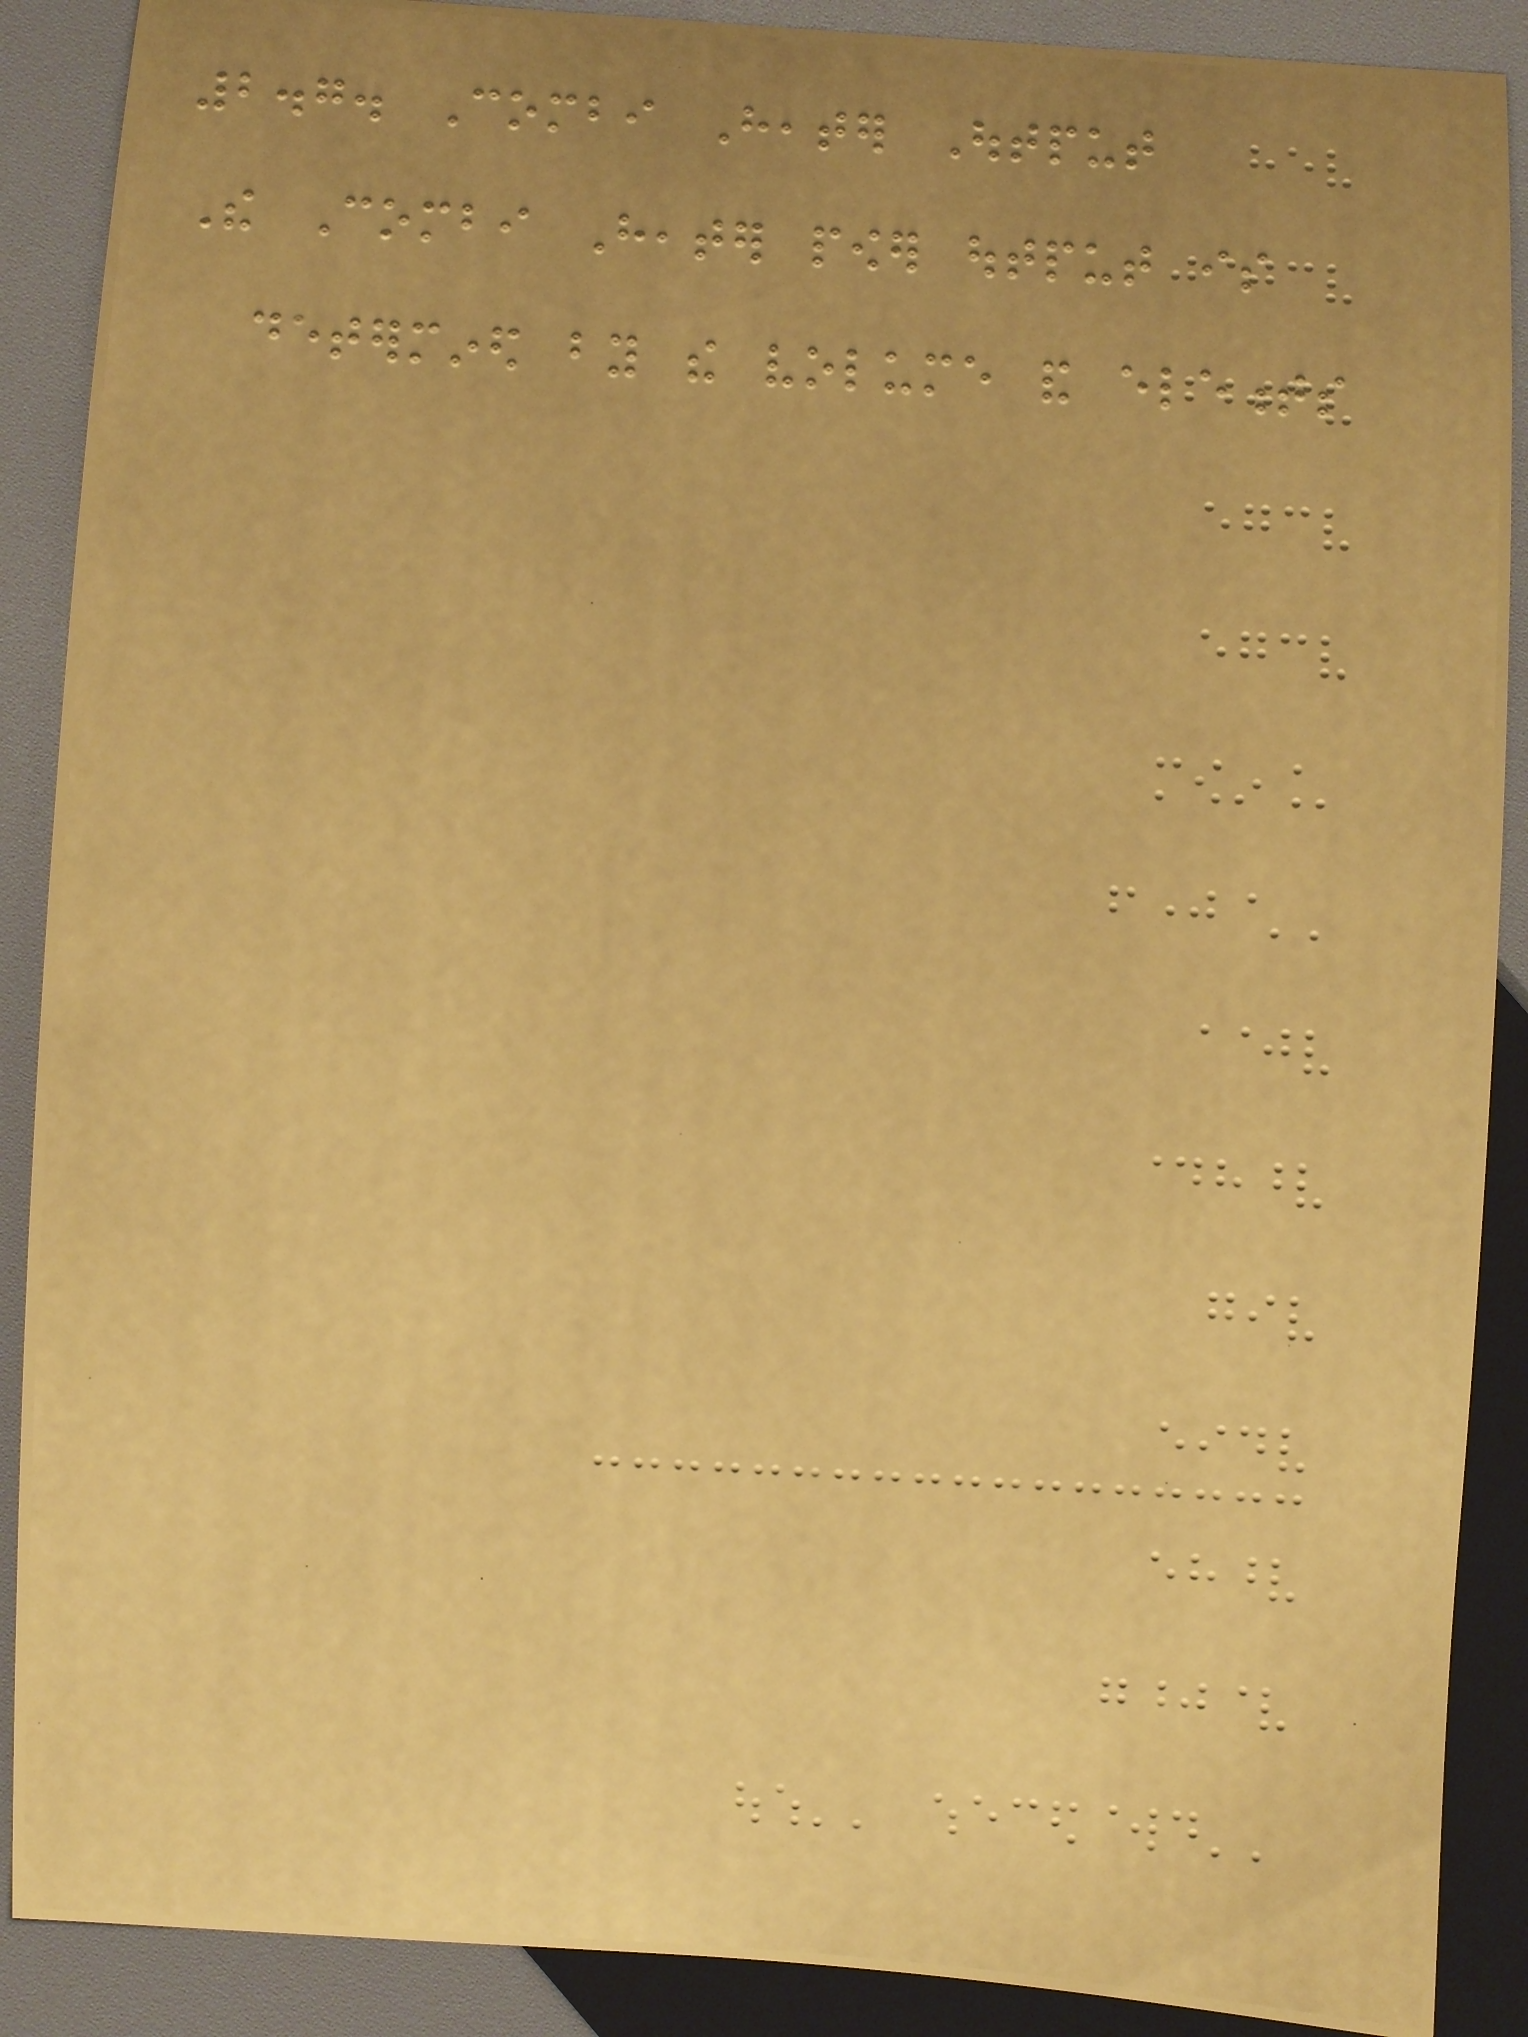2.7. Combi Heater Output
The Combi Heater power output is
determined by the volume and elements
